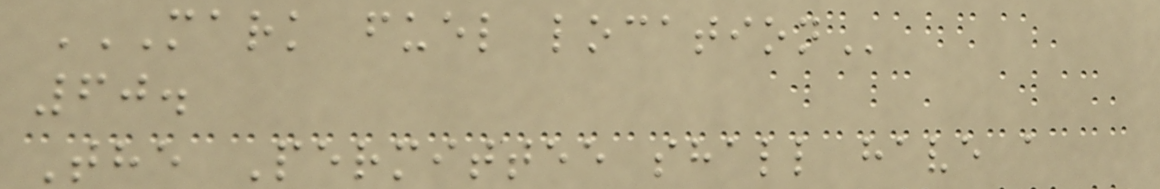MARK FUEL LOCATION
60.
The Permittee shall have a
